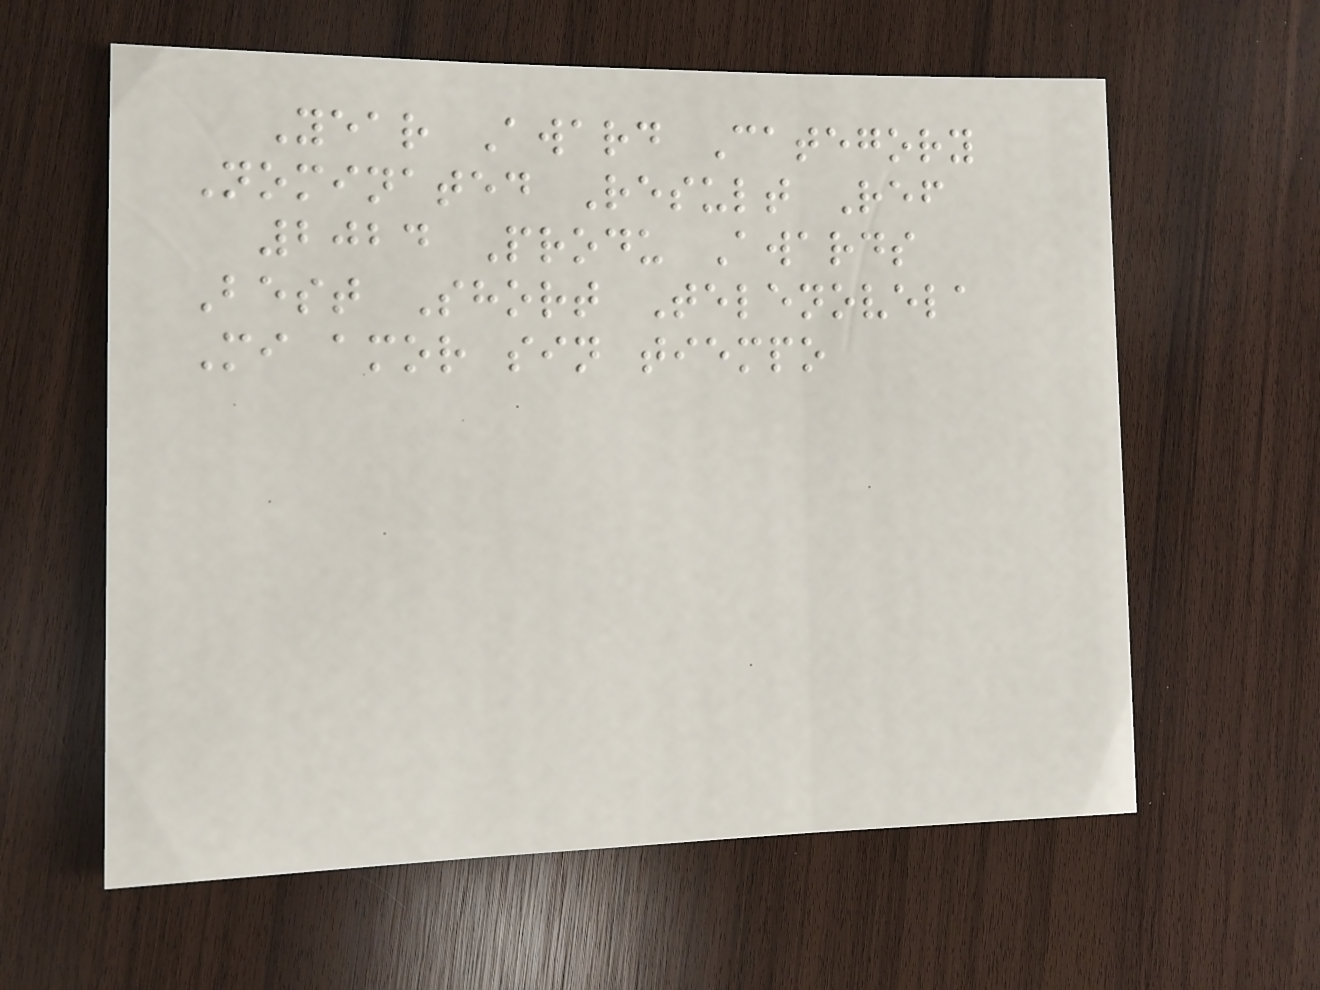Year Award Category
Nominated Result Ref
2024 Produ Awards
Best Short Telenovela
Mi amor sin tiempo
